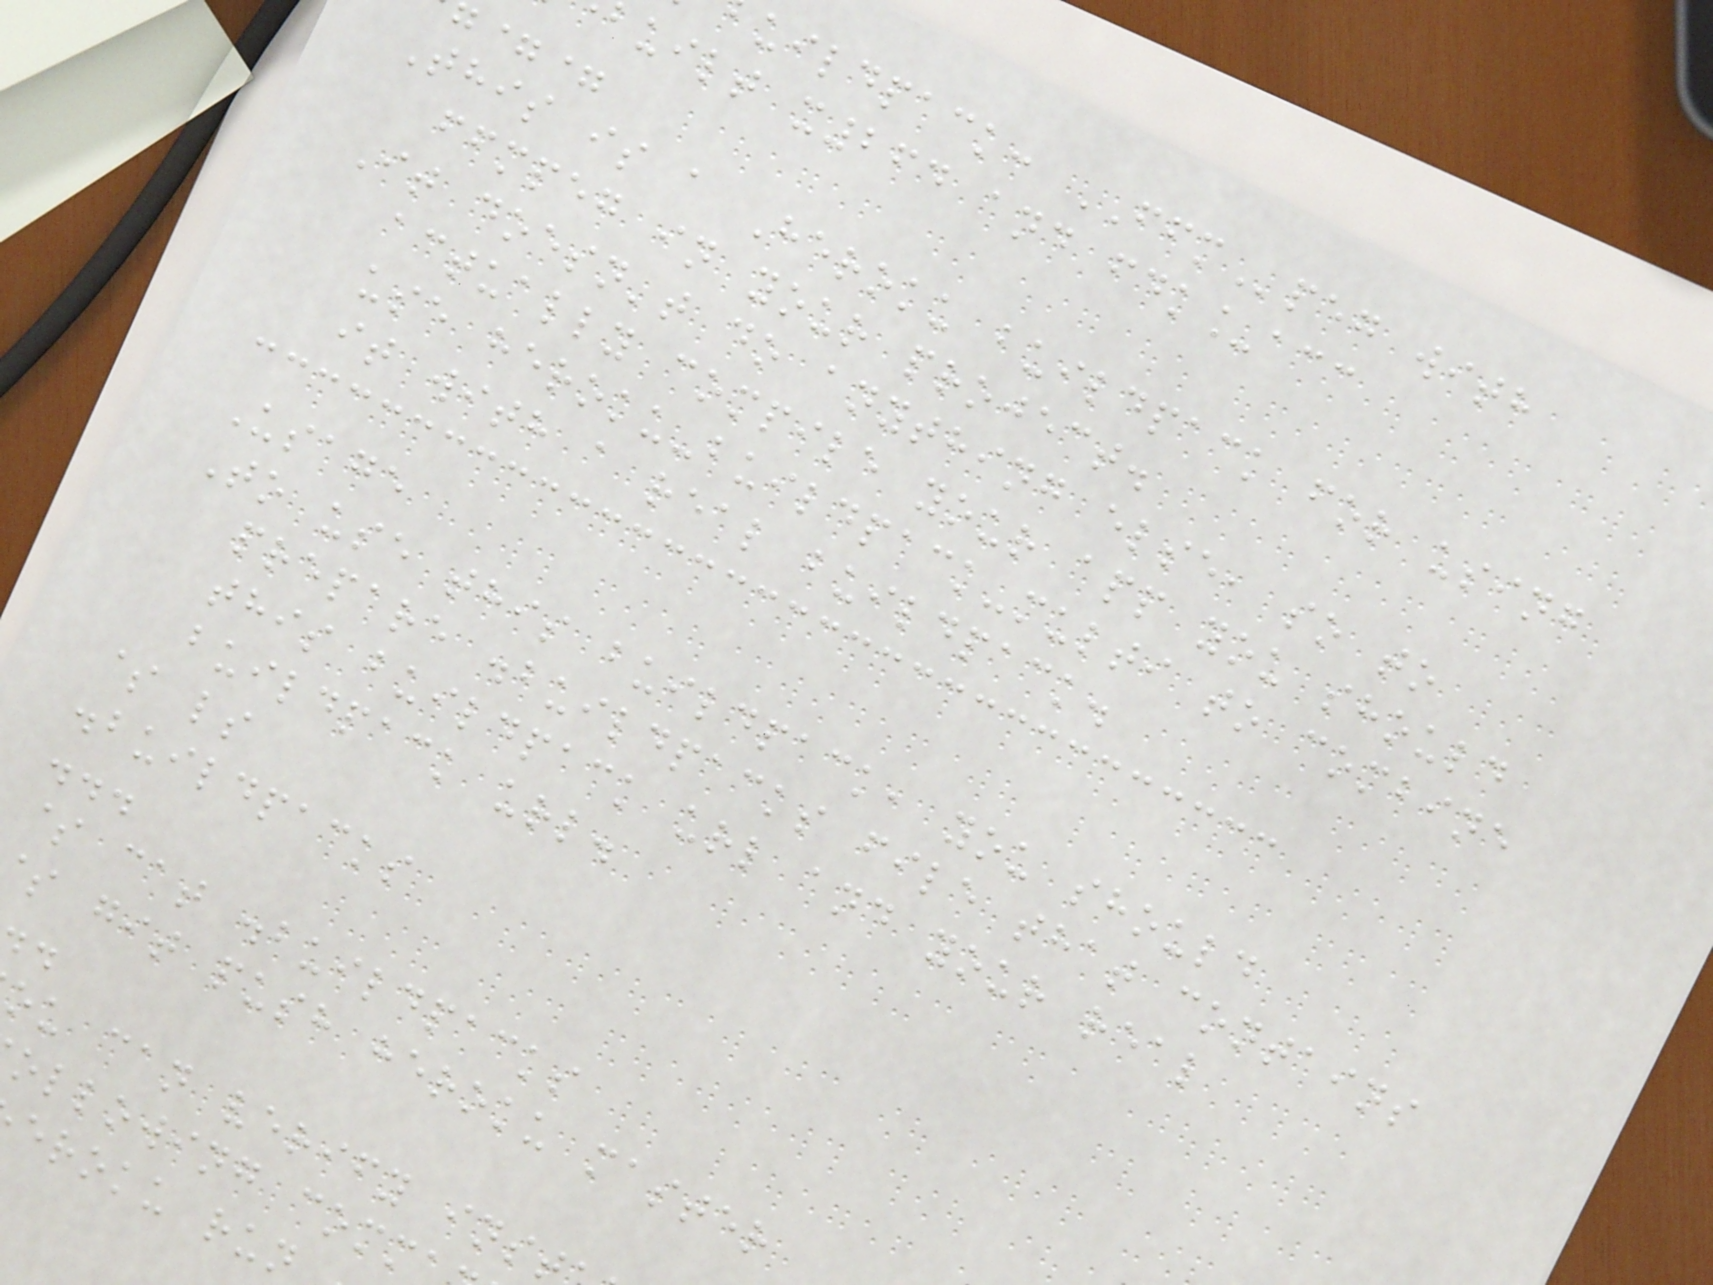uildpack: FFMpeg with
uilt x264 and fdk_acc
==
This is a Heroku buildpack for using
ffmpeg in your project.
It doesn't do anything else, so to
actually compile your app you should
use heroku-buildpack-multi to combine
it with a real buildpack.
Usage
To use this buildpack, you should
prepare .buildpacks file that contains
this buildpack url and your real
buildpack url.
$ ls
.buildpacks
...
$ cat .buildpacks
git push heroku master
ou can verify ins
ollowing comm
eroku run
